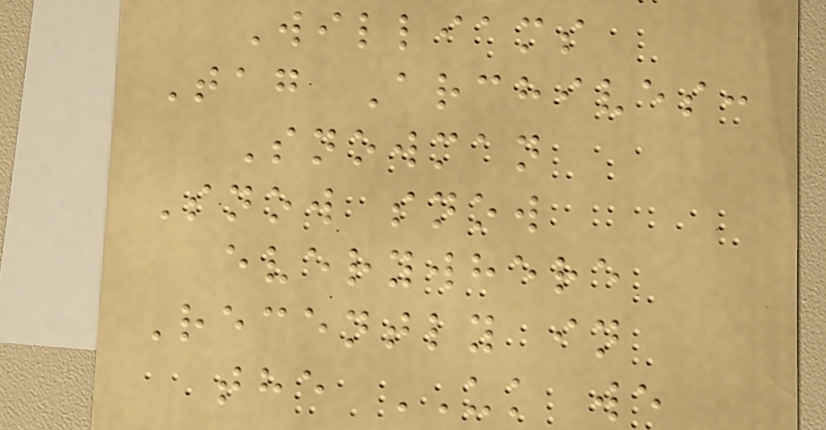Williams
Tag Archives:
Snowman
Snow snow
everywhere
Recently in
the UK we
